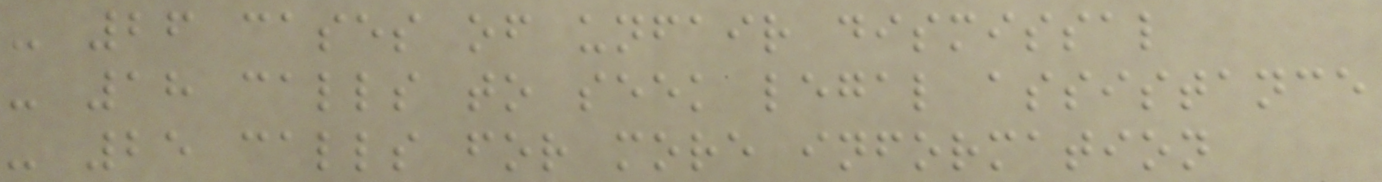- 26 cases of unfair dismissal
- 18 calls to seek legal assistance
- 25 calls for more information
